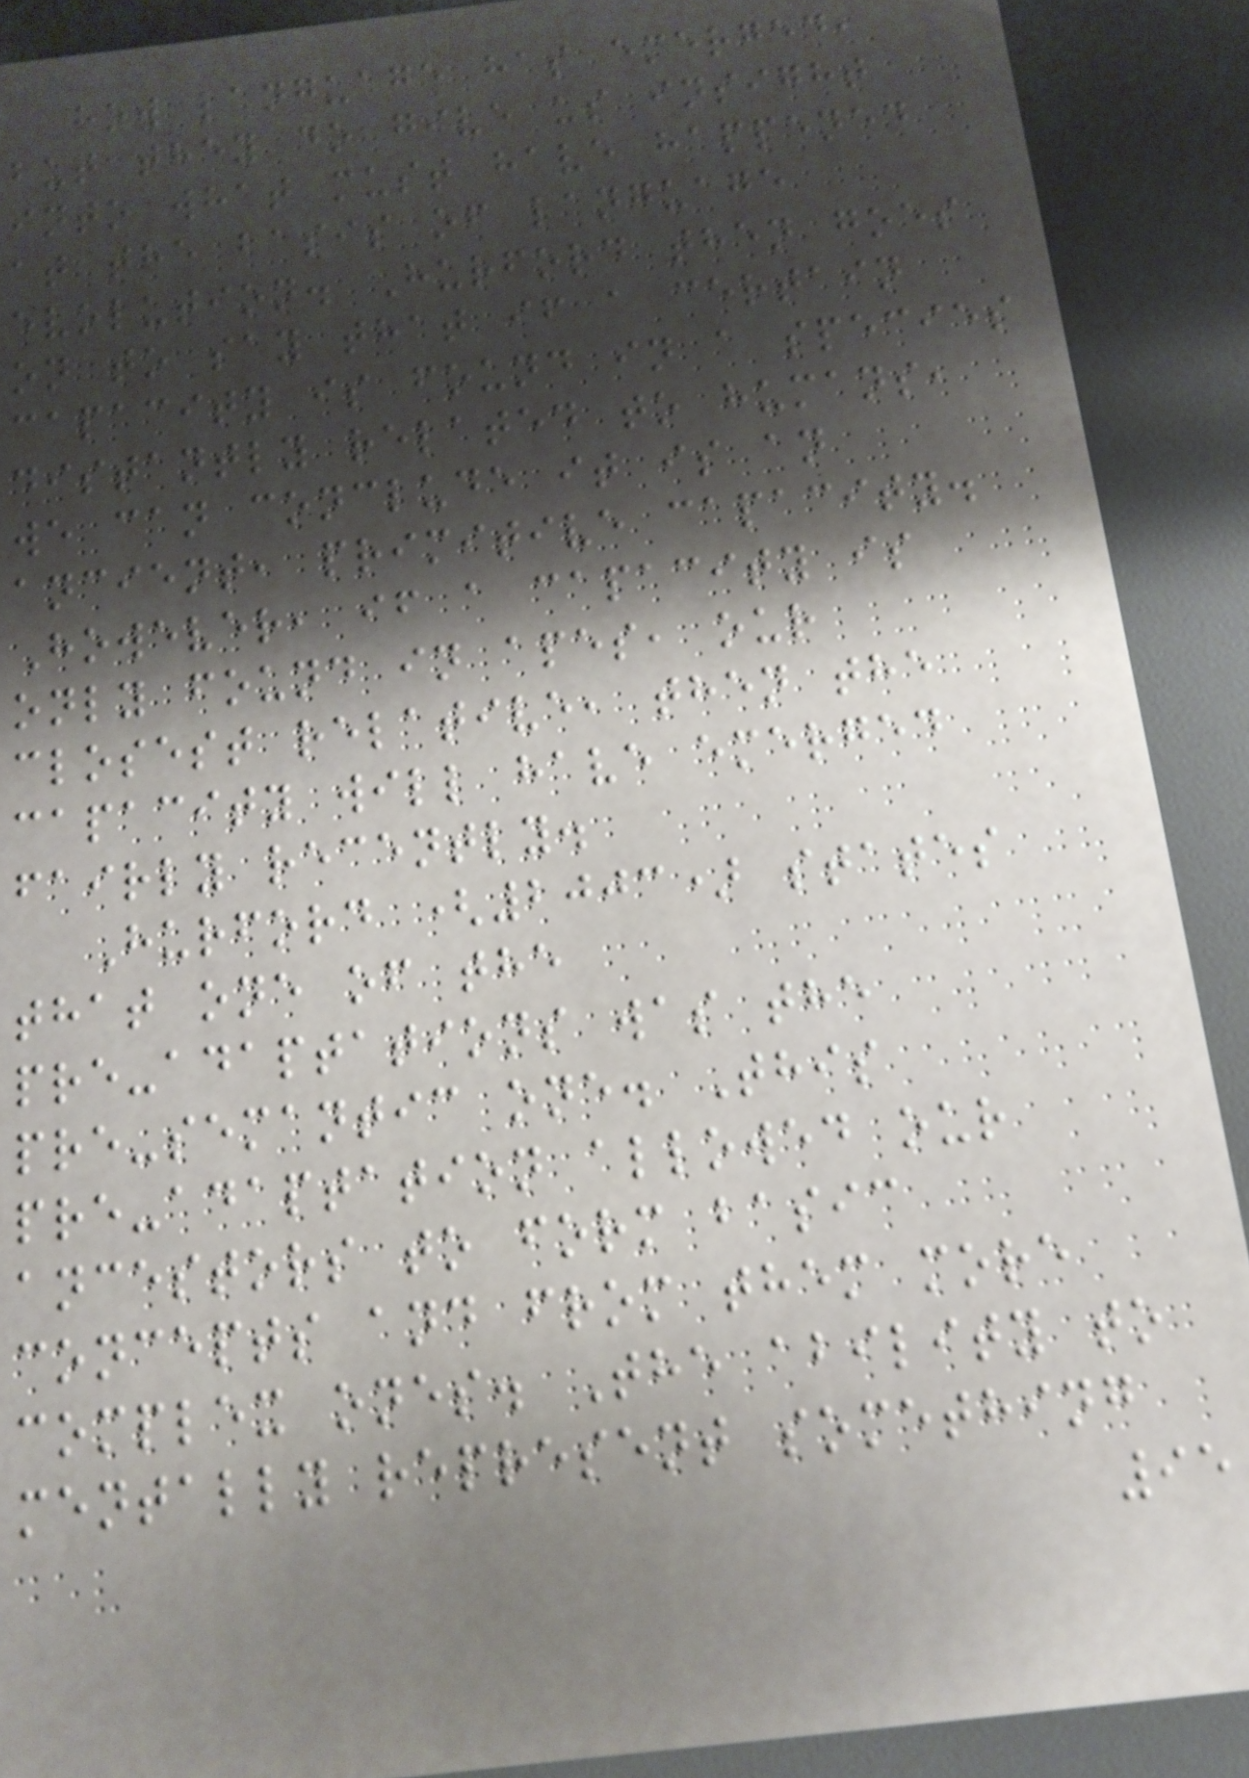how language has emerged,
but they do give us insight
into what must have happened
at the basis of language
evolution. Hurford then goes
on to say that if a certain
capacity is found in a species
distantly related to humans,
we can conclude it is an
ancient, primitive capacity.
However, if a capacity is
only found in apes, our
closest relative, then the
capacity will have emerged
fairly recently.
Hurford (2003) states
that one of the
pre-adaptations was the
pre-semantic one. This
pre-adaptation allowed our
ancestors to form basic
concepts and from them more
complex ones. The ability to
mentally represent something
95
